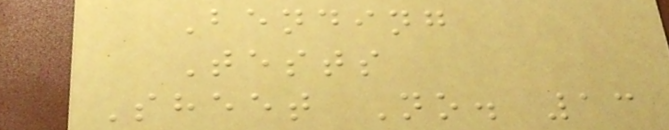Bending
Tests
Sheet No. 13
